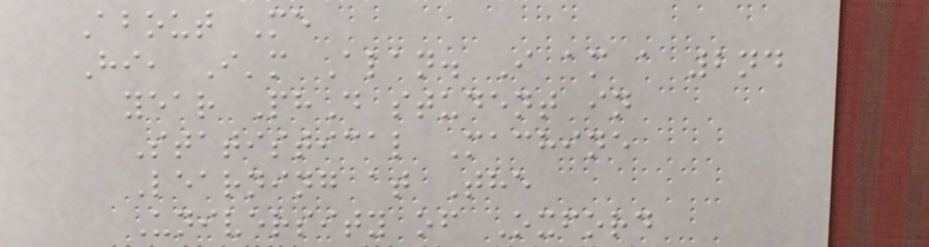About Me
Hi, I'm Alan. I am a 2nd
year PhD student in
Statistical Machine
Learning at The
University of Oxford
